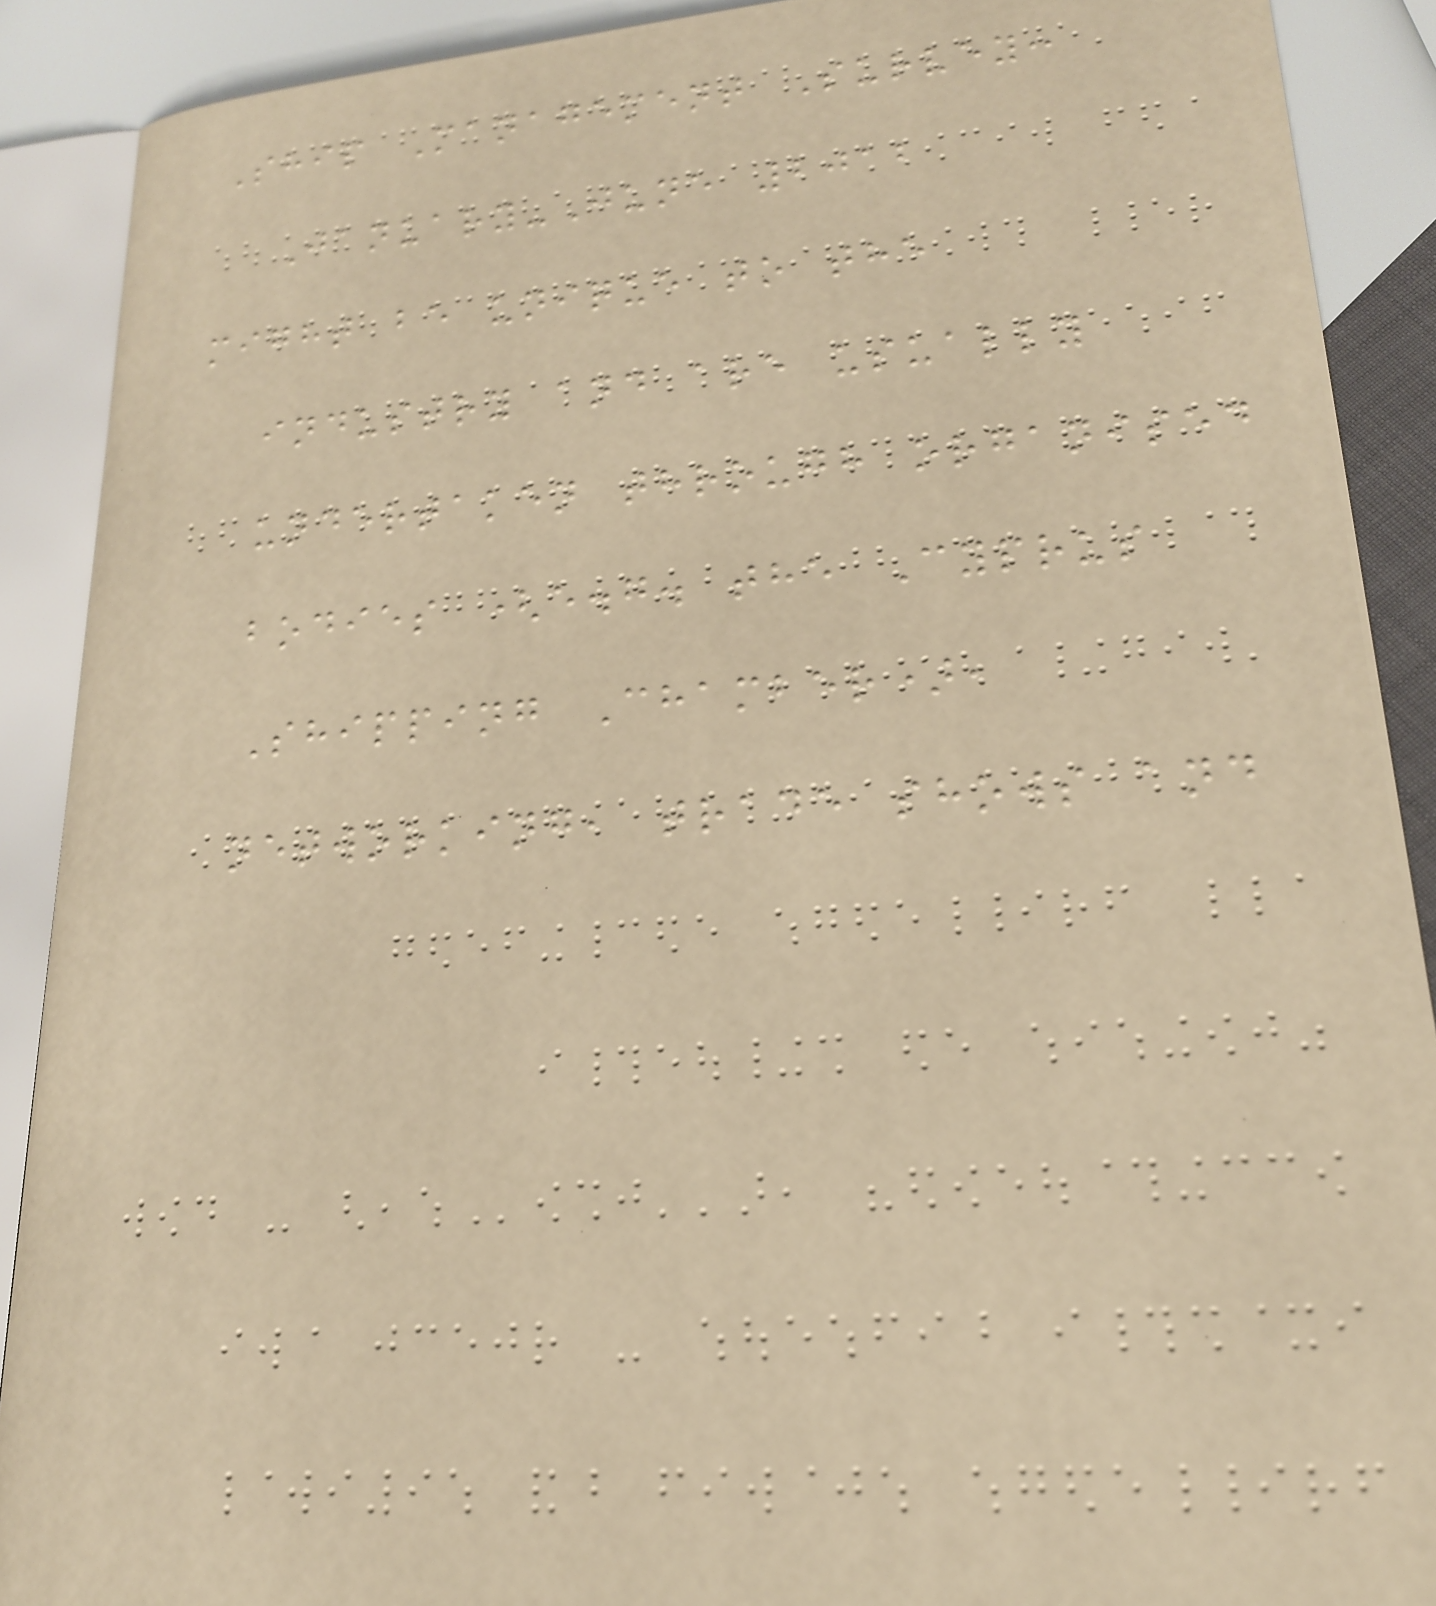Ship Management Survey:
January-June 2012
might be unique to the
industry and are usually
undertaken through organised
bodies (e.g. the Cyprus
Shipping Chamber),
networking, trade shows and
